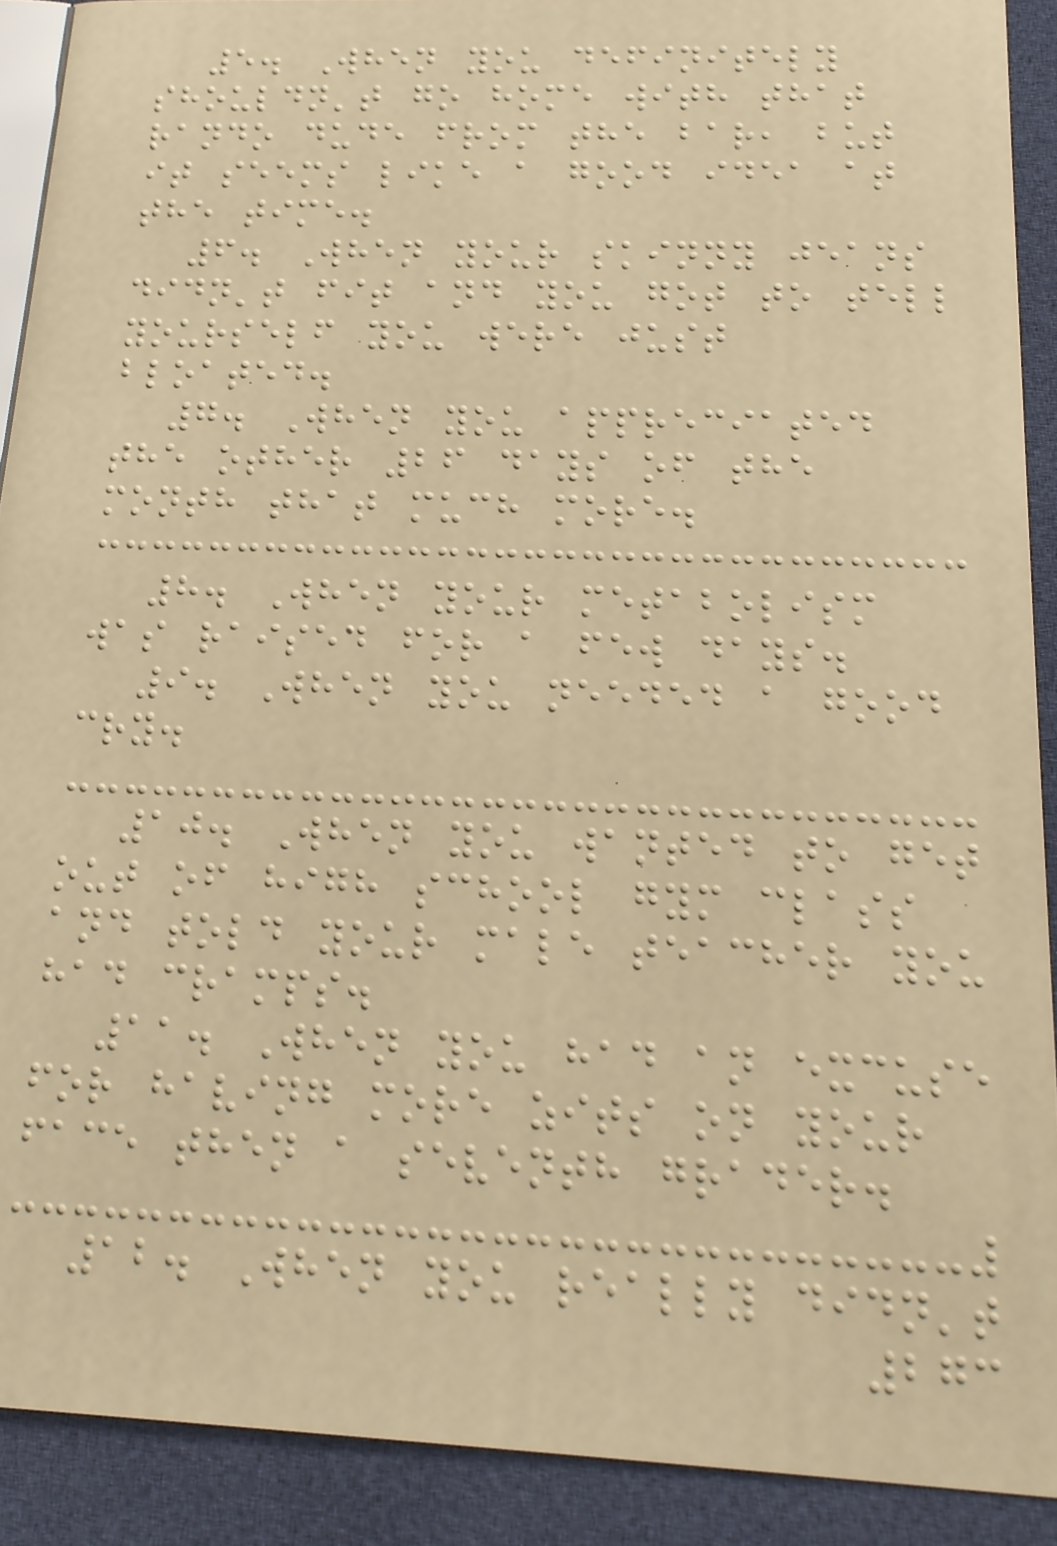5. When you definitely
shouldn't go home with that
rando dude from the bar, but
it seems like a good idea at
the time.
6. When your skinny jeans
didn't fit and you got to tell
yourself you were just
bloated.
7. When you appreciated
the other 26 days of the
month that much more.
8. When your metabolism
was raised for a few days.
9. When you needed a good
cry.
10. When you wanted to get
out of high school gym class
and told your male teacher you
had cramps.
11. When you had an excuse
for having more zits on your
face then a seventh grader.
12. When you really didn't
273
